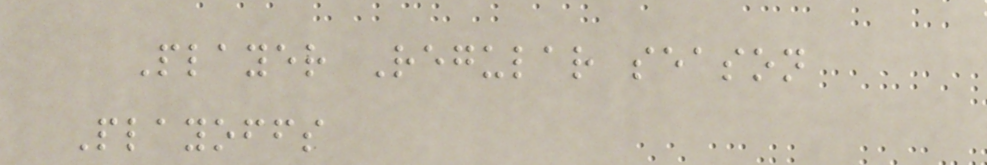Player Regular season
Playoffs
